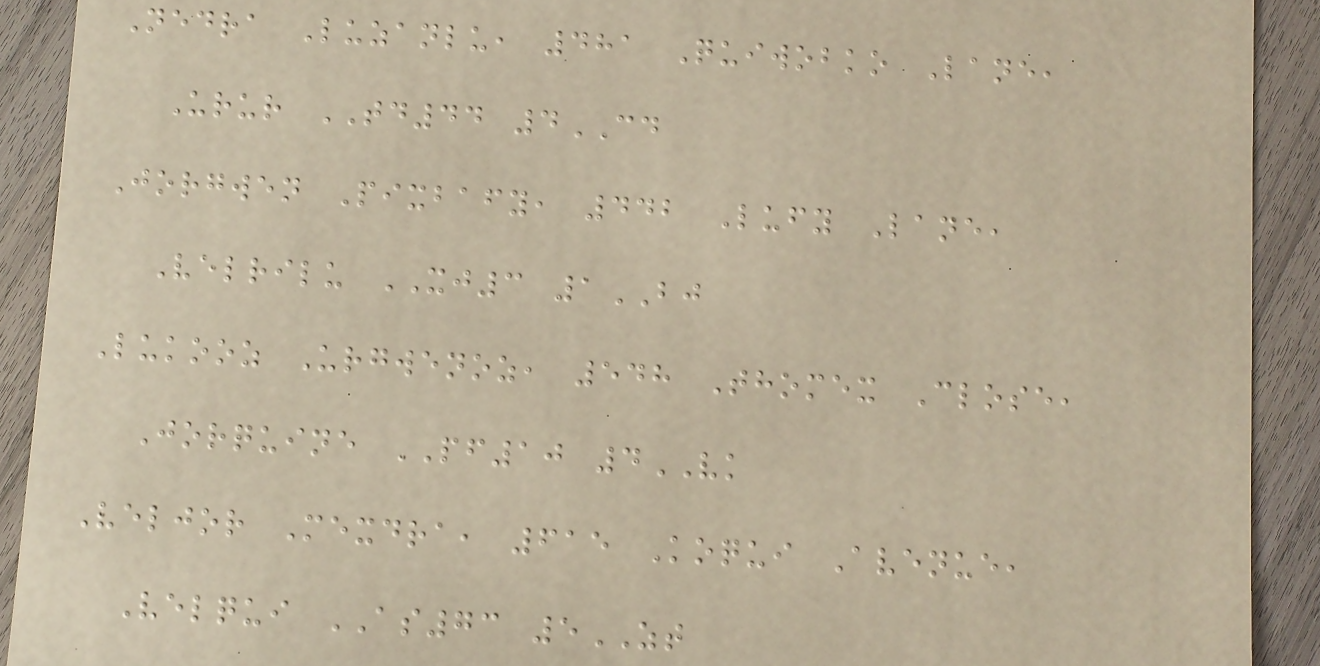Nedra Luzanlu, 481 Quiwobko Lane,
Urur TD44 4CD
Jorgwen Pixbafy, 442 Lufy Lane,
Velrilu XJ3 1BJ
Lukooz Urgwenoz, 548 Thomex Close,
Jorquine PF10 4VK
Veljor Mexdra, 615 Koqui Avenue,
Velqui AS73 5ZT
